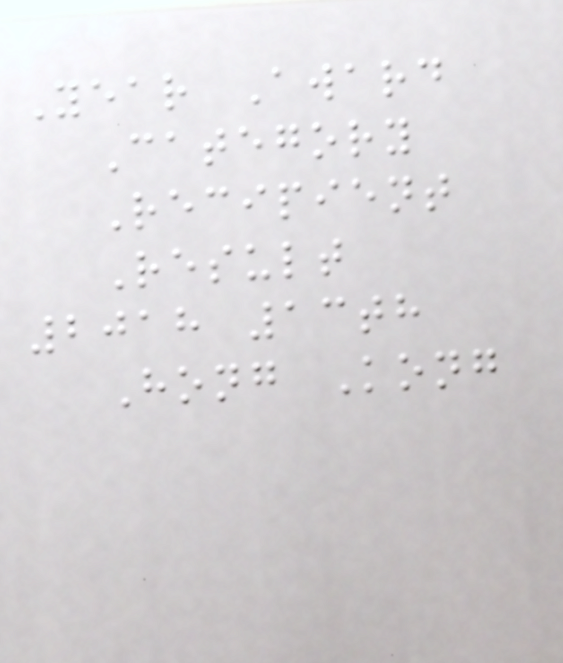Year Award
Category
Recipient
Result
2018 13th
Hong Kong
